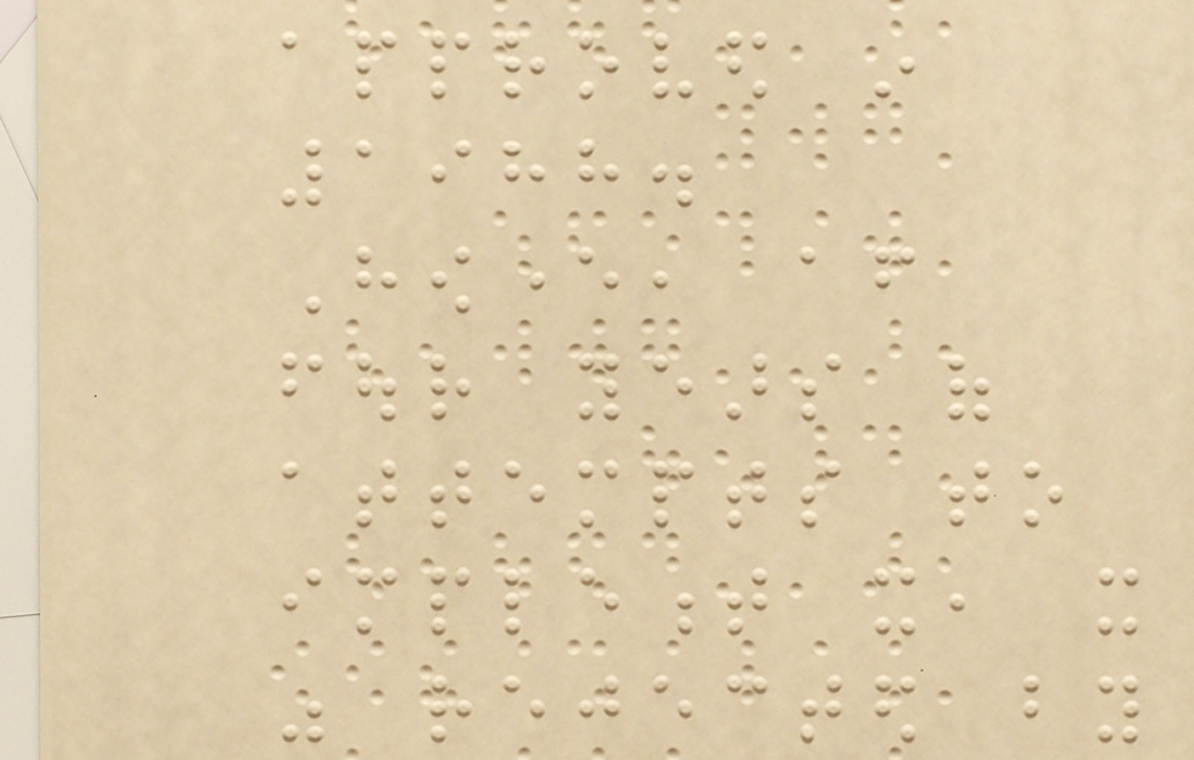approved in
1988.
However, after
four years of
attempts to
implement it, it
was rejected by
